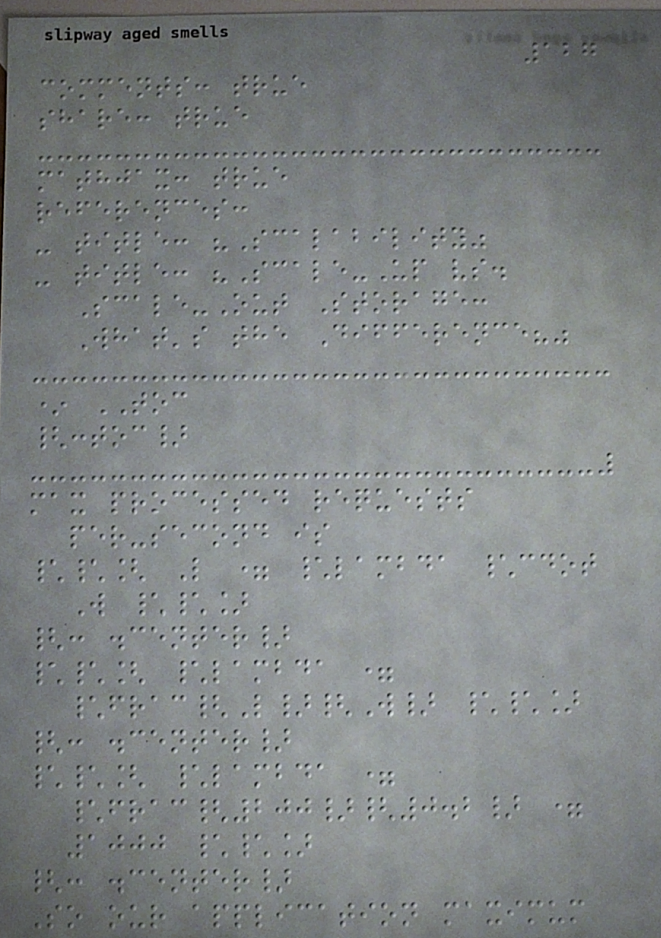127
comments: true
share: true
mathjax: true
references:
- title: "Scalability"
- title: "Scale-Up vs.
Scale-Out Storage:
What's the Difference?"
* TOC
{:toc}
max processed requests
per-second is
\\[ L = \lambda \cdot
W \\]
{: .center}
\\[ \lambda =
\frac{L}{W} \\]
{: .center}
\\[ \lambda =
\frac{200}{0.2} =
1000 \\]
{: .center}
So our application maximum
